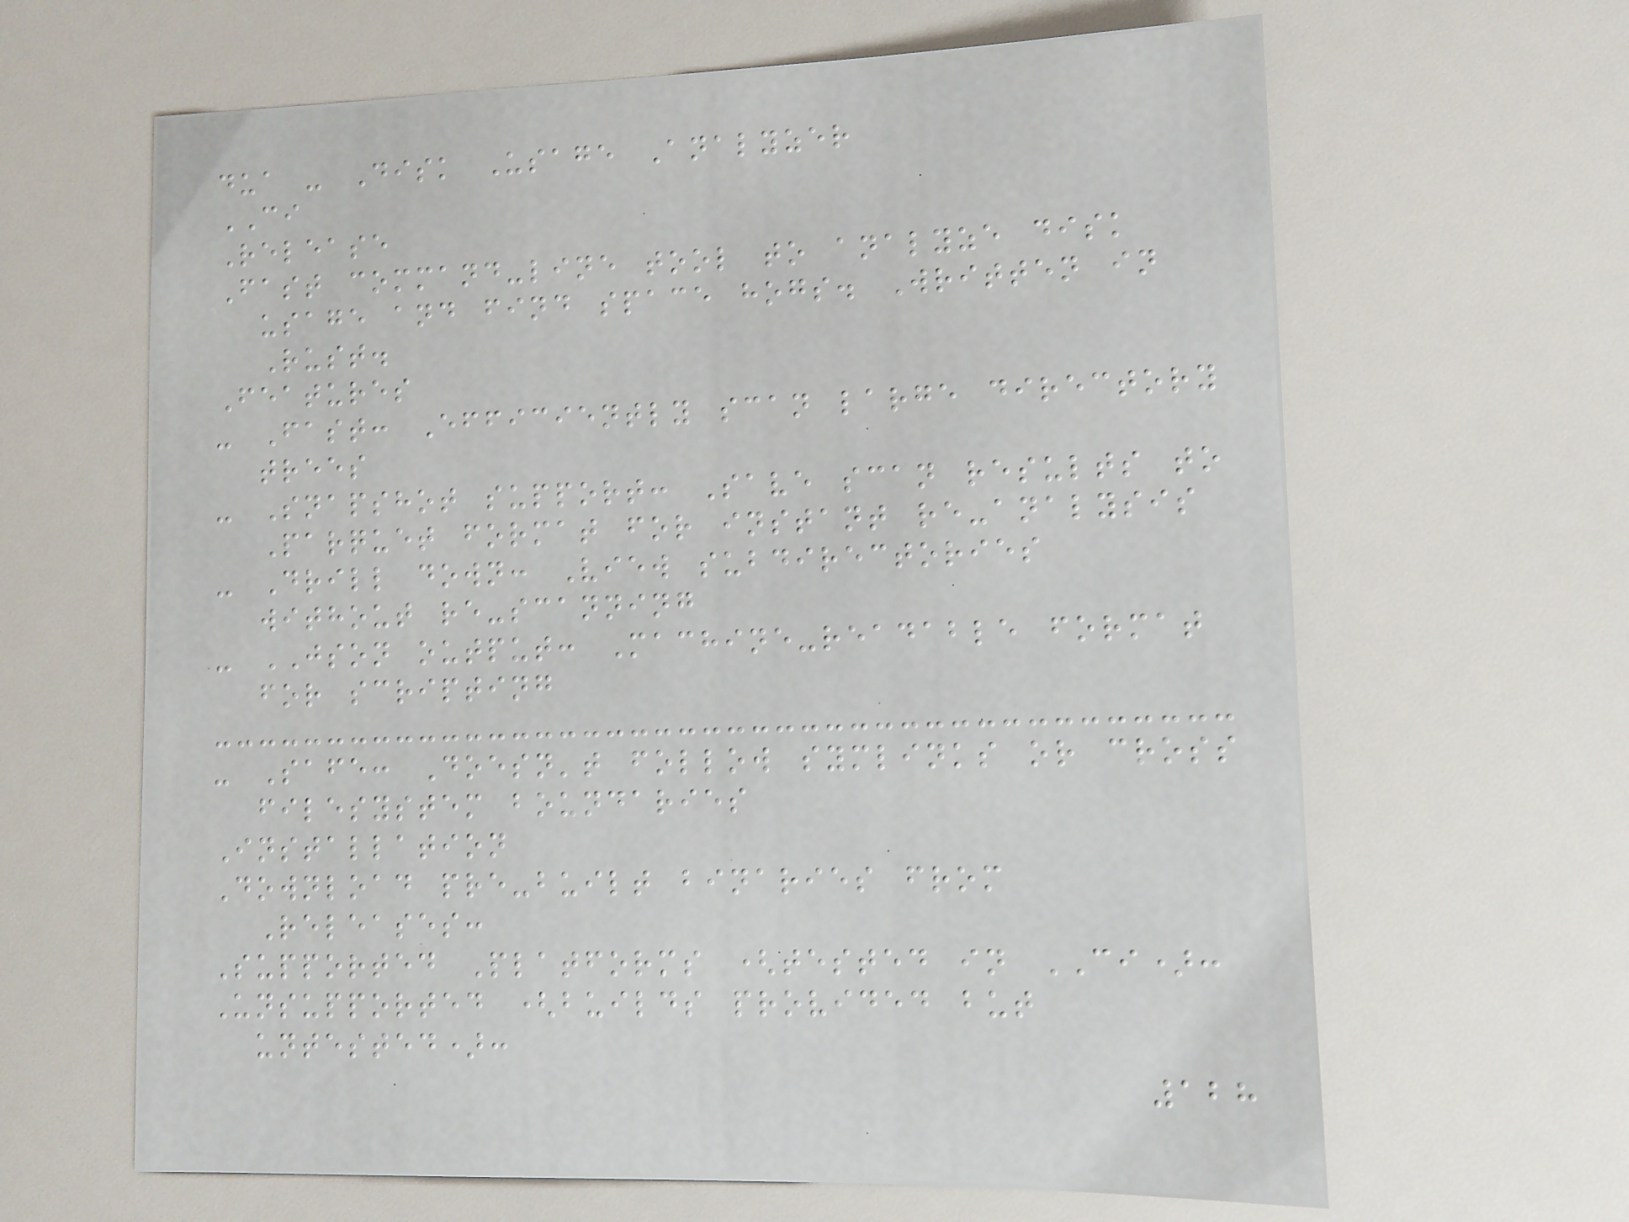dua - Disk Usage Analyzer
CI
Release
Fast command-line tool to analyze disk
usage and find space hogs. Written in
Rust.
Features
- Fast: Efficiently scan large directory
trees
- Snapshot support: Save scan results to
Parquet format for instant re-analysis
- Drill down: View subdirectories
without re-scanning
- JSON output: Machine-readable format
for scripting
- Safe: Doesn't follow symlinks or cross
filesystem boundaries
Installation
Download pre-built binaries from
Releases:
Supported Platforms (tested in CI):
Unsupported (builds provided but
untested):
128
